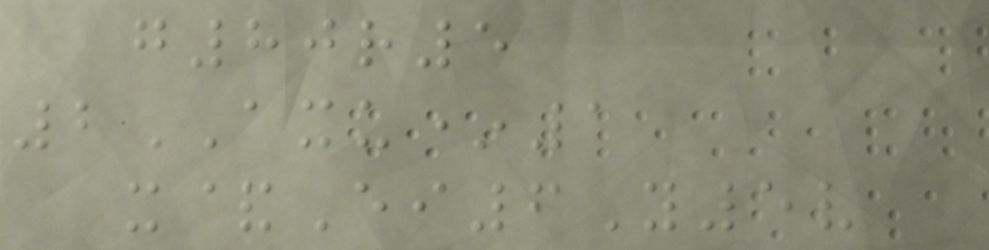g80r5
2AXU*1
x&Ei6Y5v
